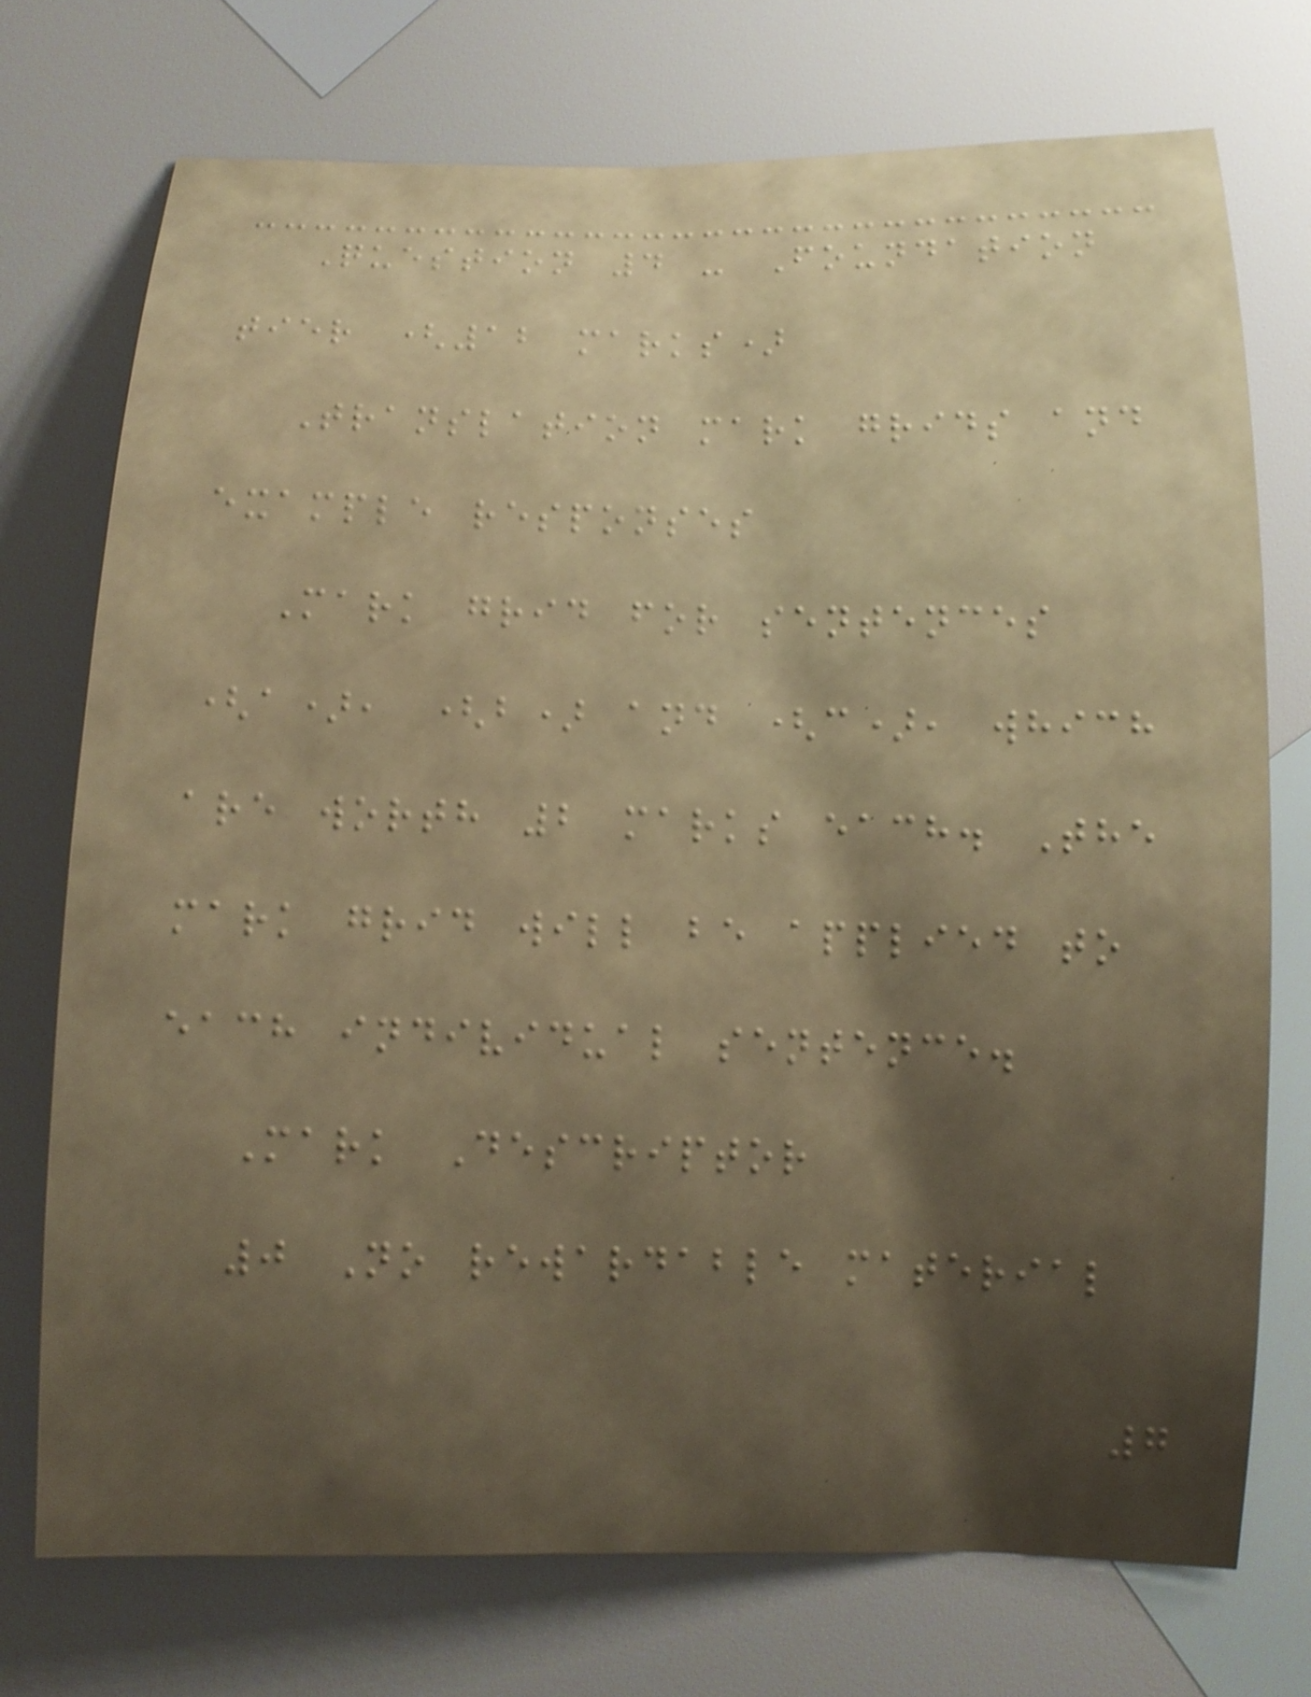Question 4 - Foundation
tier (12 marks)
Translation mark grids and
example responses
Mark grid for sentences
(a), (b) and (c), which
are worth 2 marks each. The
mark grid will be applied to
each individual sentence.
Mark Descriptor
0 No rewardable material
7
